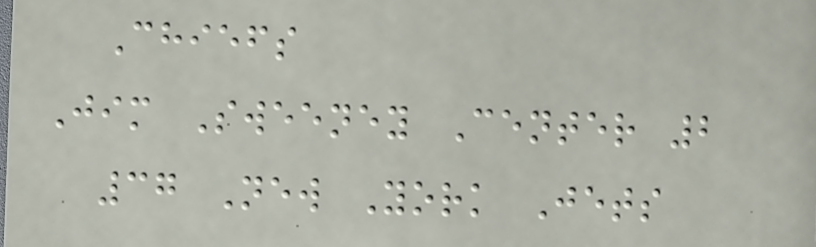Chiefs
Jim Sweeney Center 2
37 New York Jets
